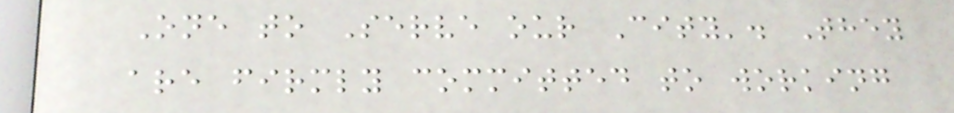One to Serve our City'. They
are firmly committed to working
